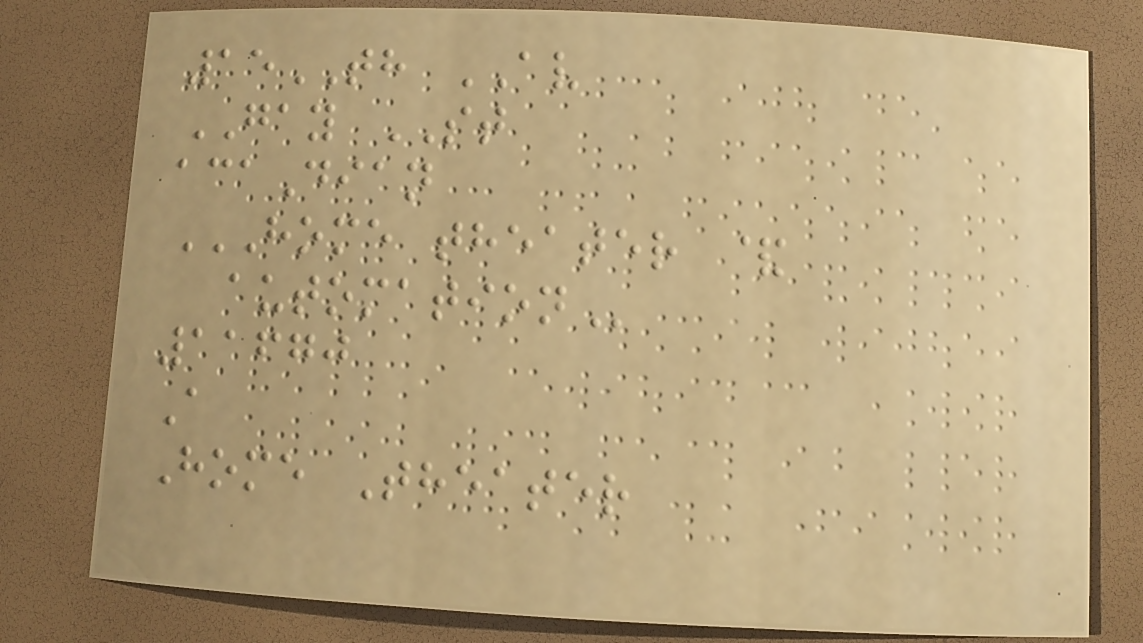15TH AV
GAY ST
acaDian
HOME THEATER &
AUTOMATION
11670
A
Home Theater
